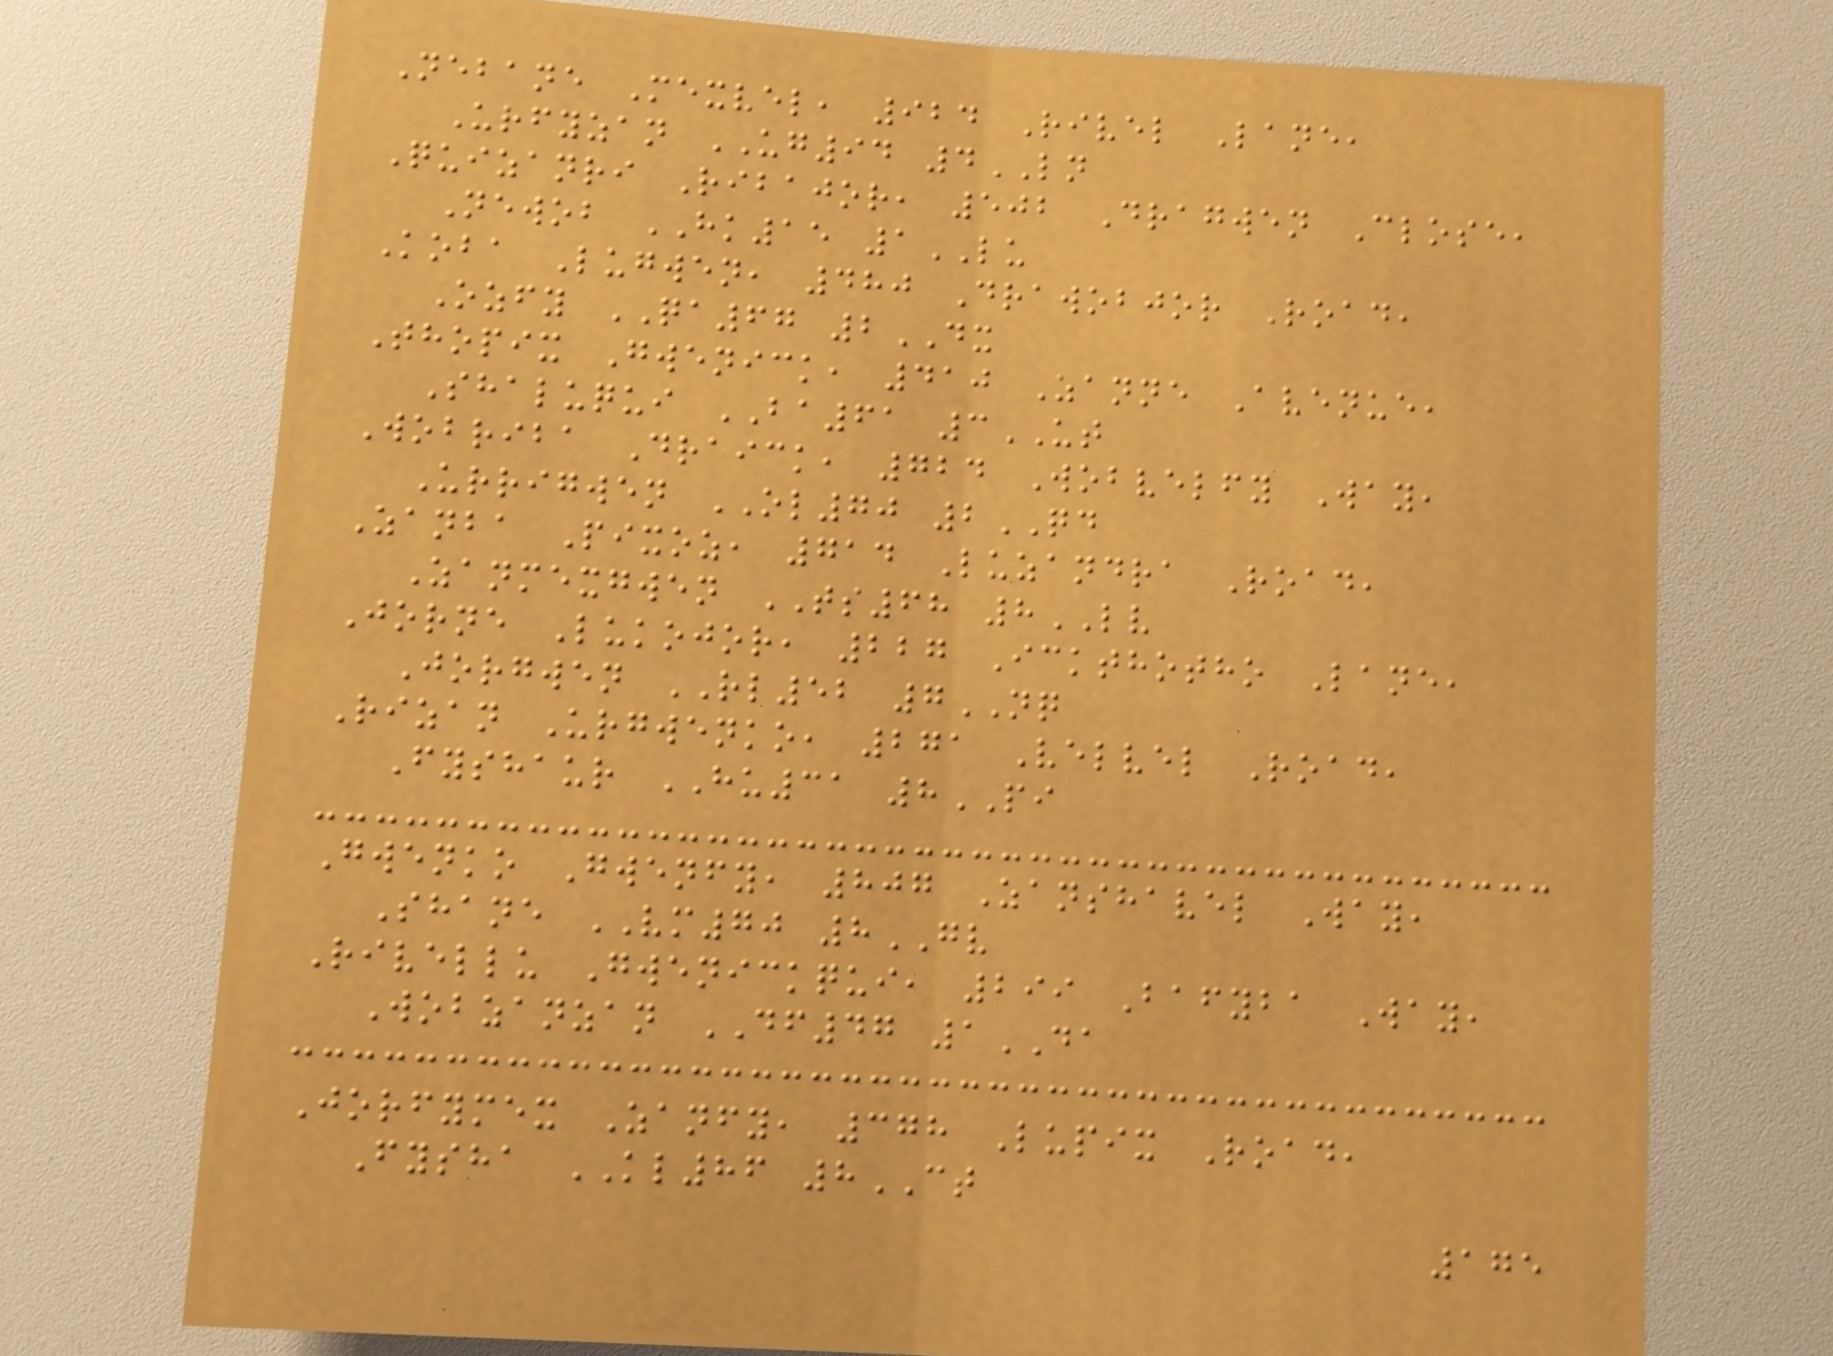Nebane Mexvel, 924 Rivel Lane,
Urfyzan UG94 4LN
Quizanri Ribajor, 502 Dragwen Close,
Newob HK15 1LU
Koba Lugwen, 480 Drawobjor Road,
Ozfy QA67 2DX
Thopix Gwenick, 410 Zanne Avenue,
Shaluqui BA61 3UT
Wobriba Draick, 724 Wobvelfy Way,
Urrigwen OL70 2QD
Zanba Pixoz, 714 Luzandra Road,
Zanmexgwen TS68 8LV
Jorne Lukojor, 227 Ickthotho Lane,
Jorgwen RL52 7NQ
Rizan Urgwenko, 271 Velvel Road,
Fyshaur HU31 8PI
Gwenko Gwenfy, 807 Zanshavel Way,
Shane VM70 8GV
Rivellu Gwenickqui, 299 Bafyba Way,
Wobzanzan DF47 1DA
Jorfymex Zanfy, 378 Lupix Road,
Fysha KL86 8CT
175
